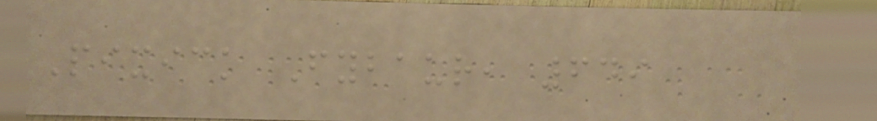Pixick Fybaur, 649
